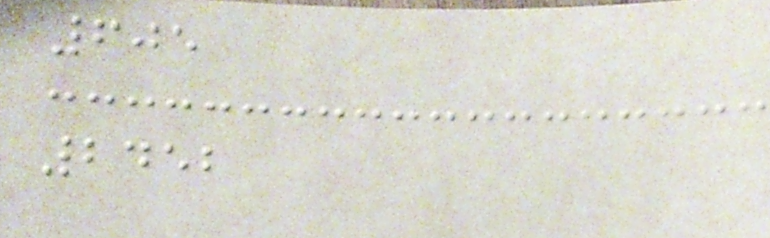605
2452
